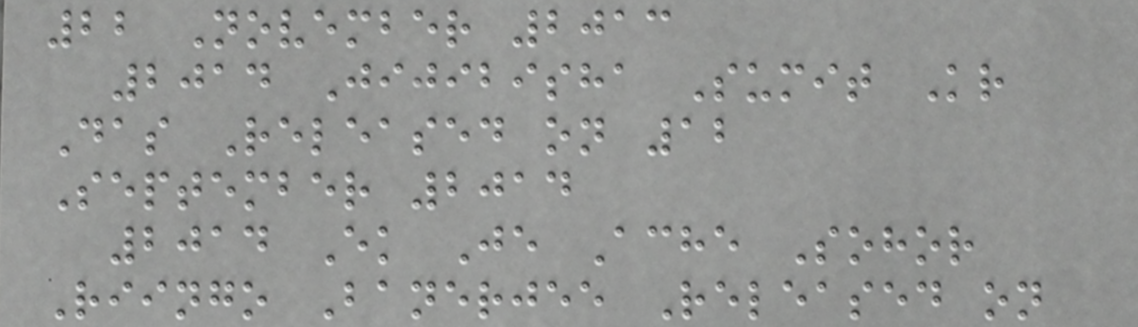22 November 2013
2014 Jijibisha Sumit Kr
Das Released on 12
September 2014
2014 Ek Je Ache Sohor
Riingo Banerjee Released on
